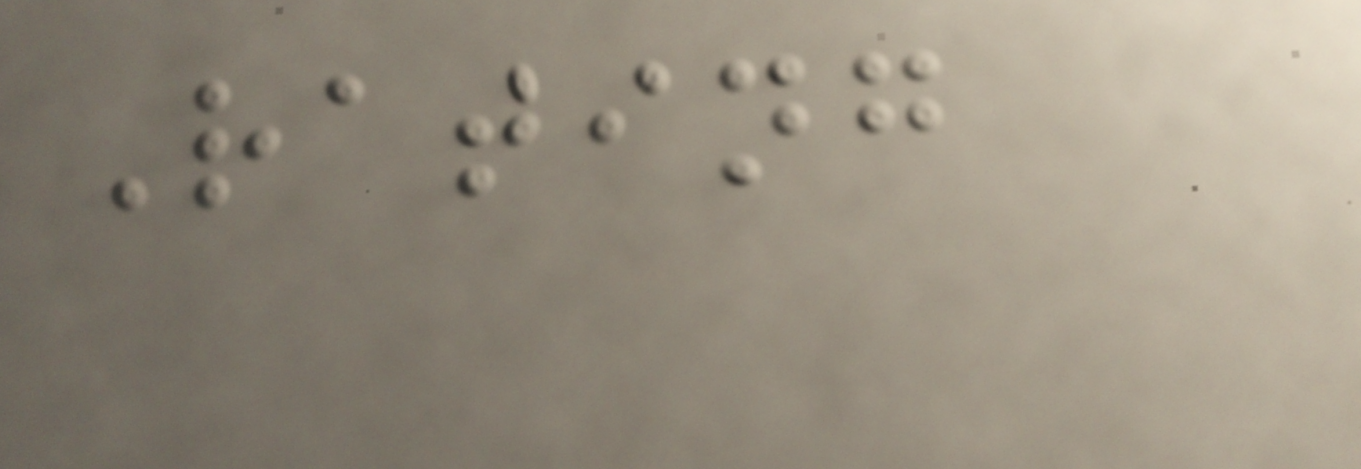Rating
